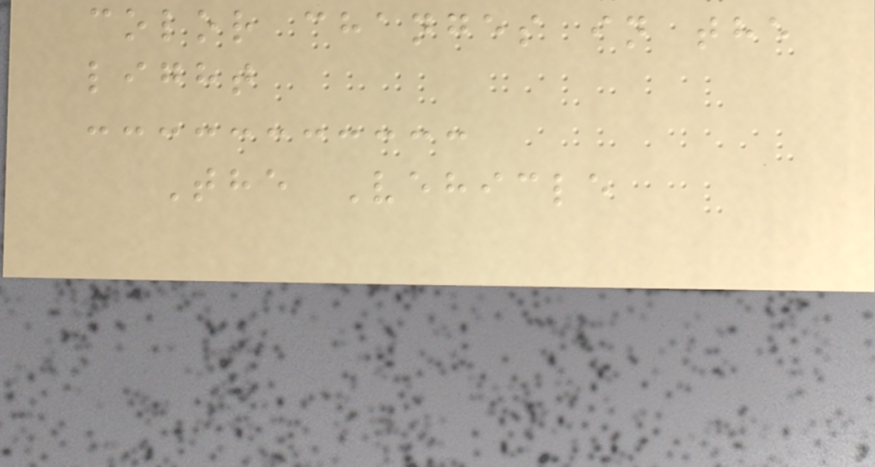color changes in the
light
The Vehicle
